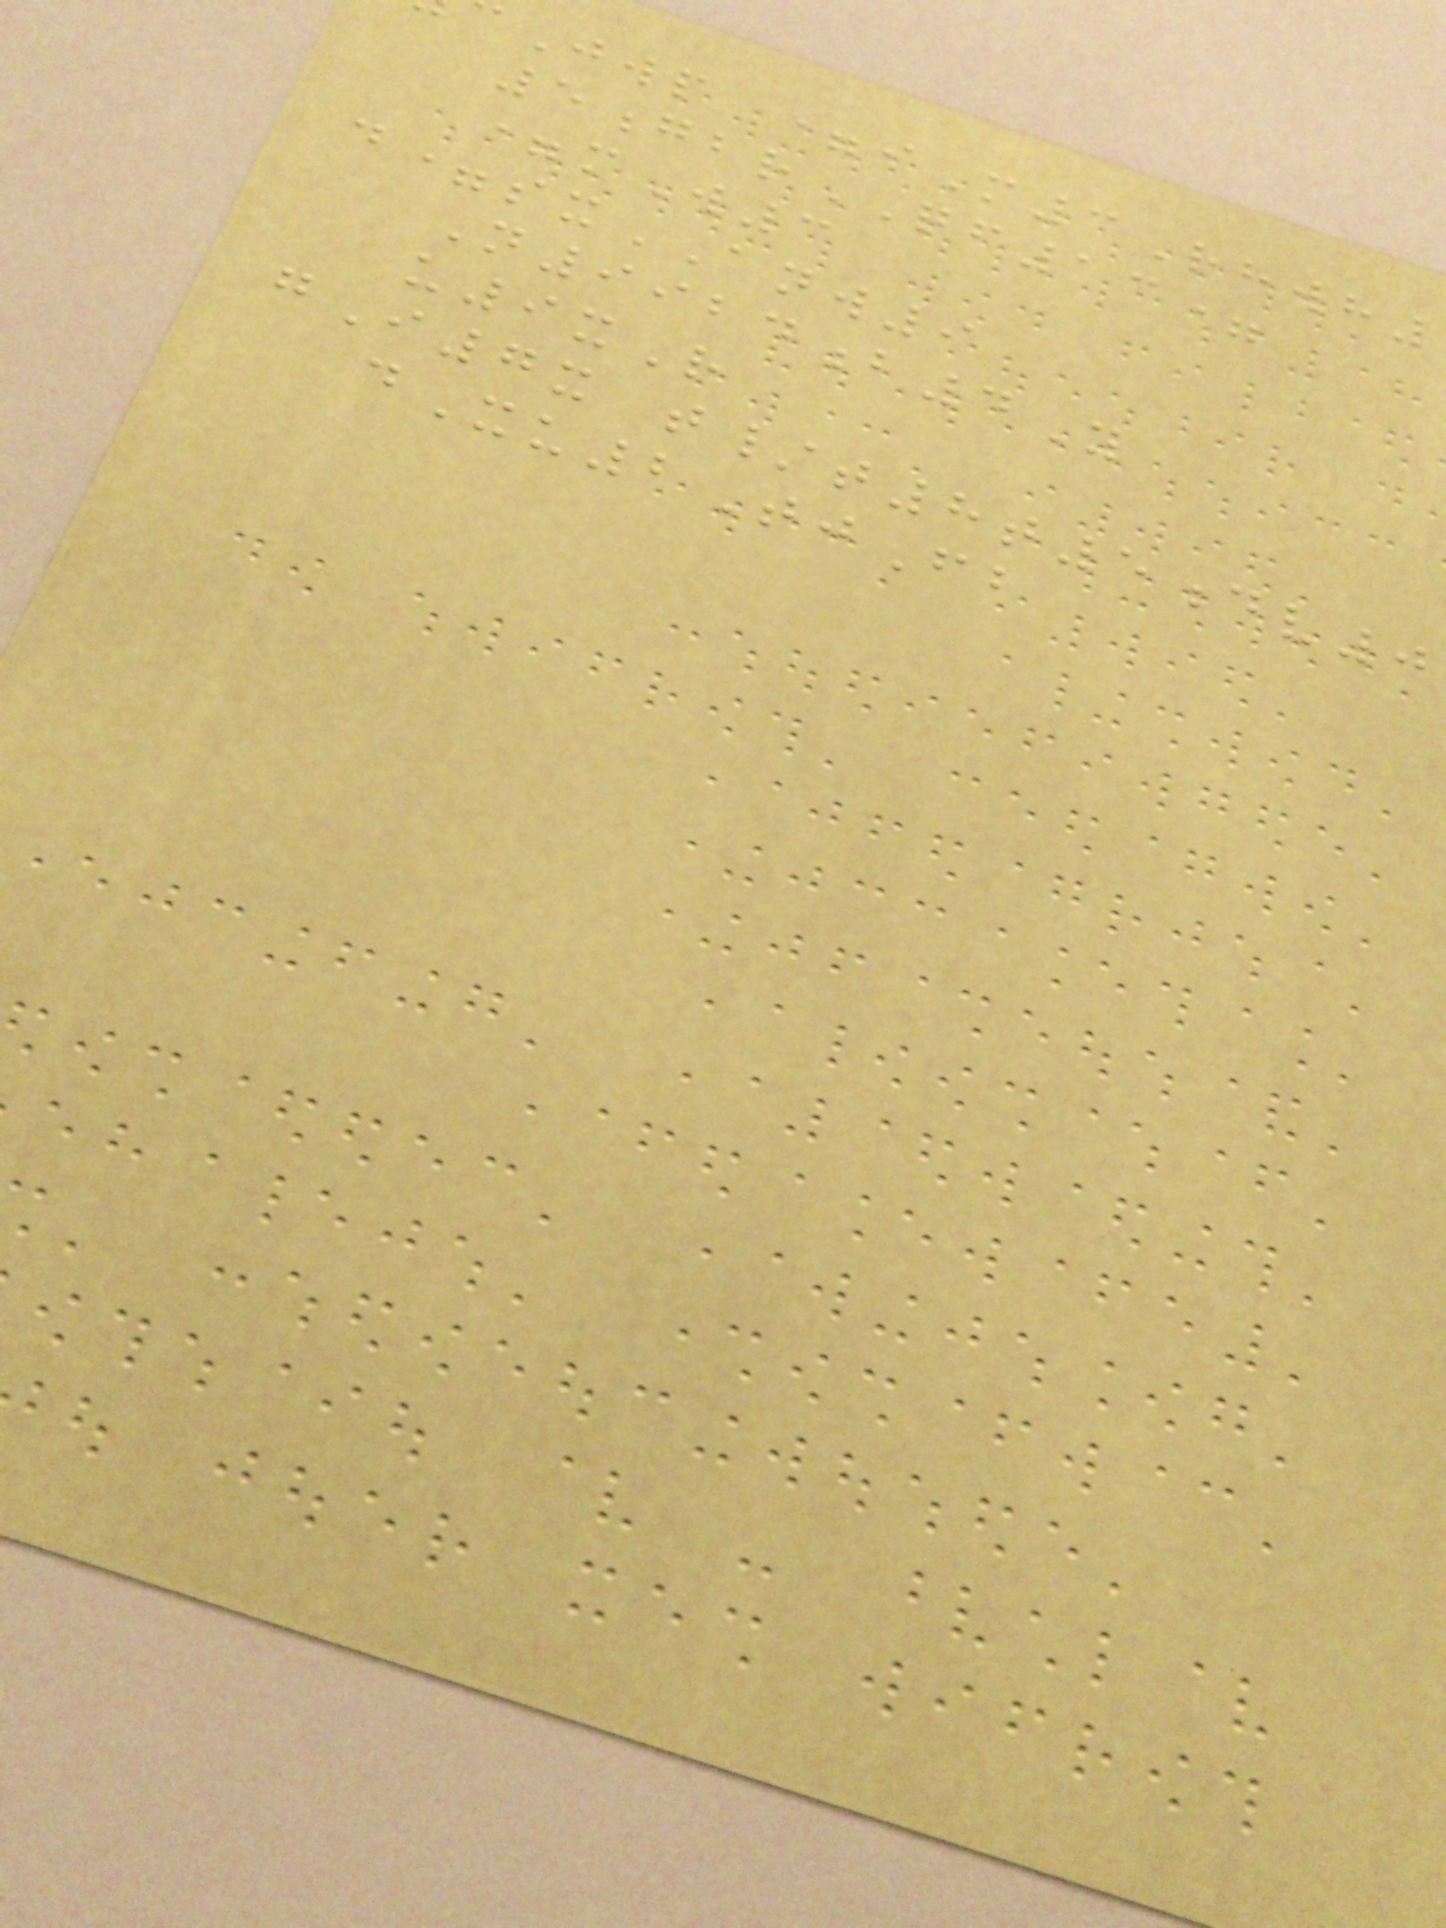Jwp =iM3Rhwh
5gbrQF13=
=mW3
d=sxANW9
N9924b4Y
u9xR
gI7x t/t8t5dv0
dXu2TjFb
